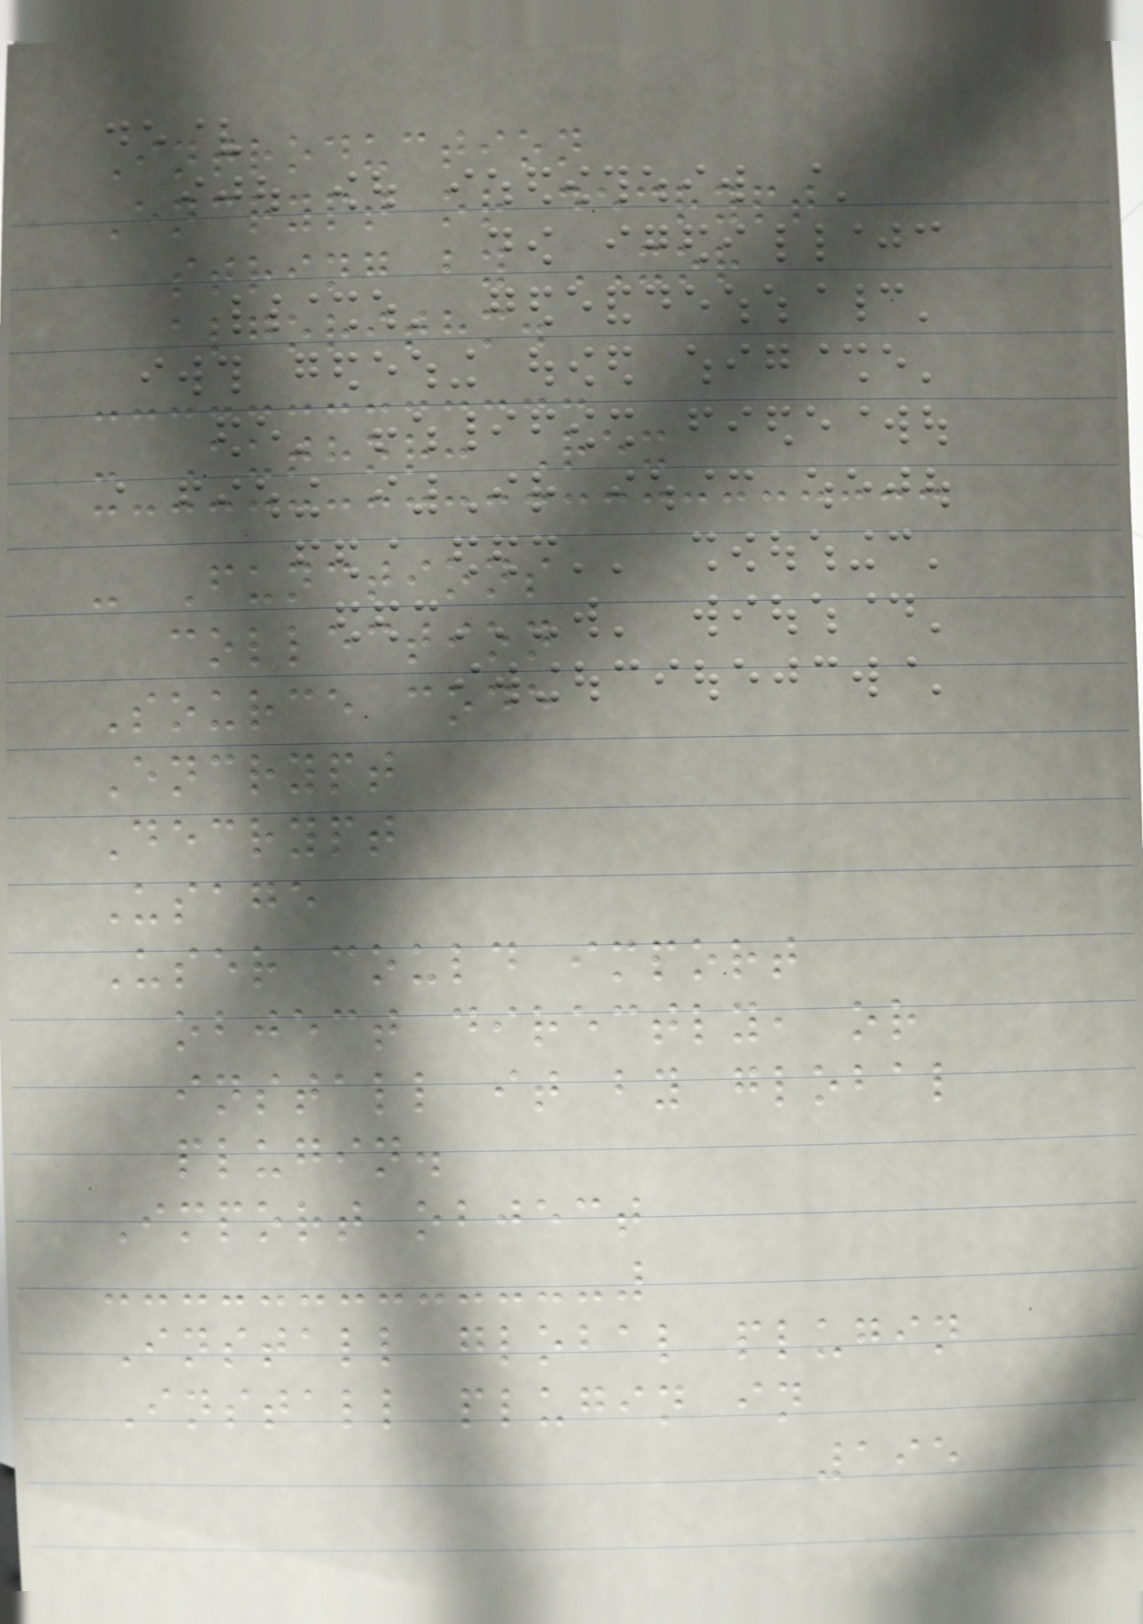Introduction
Encrypt or decrypt
string by XOR
algorithm.
- Author: Rex
- Functions
collection
Source code
Encrypt
Decrypt
Usage
User could import
object directly, or
install it by global
plugin.
Import object
Install global plugin
Install plugin in
195
